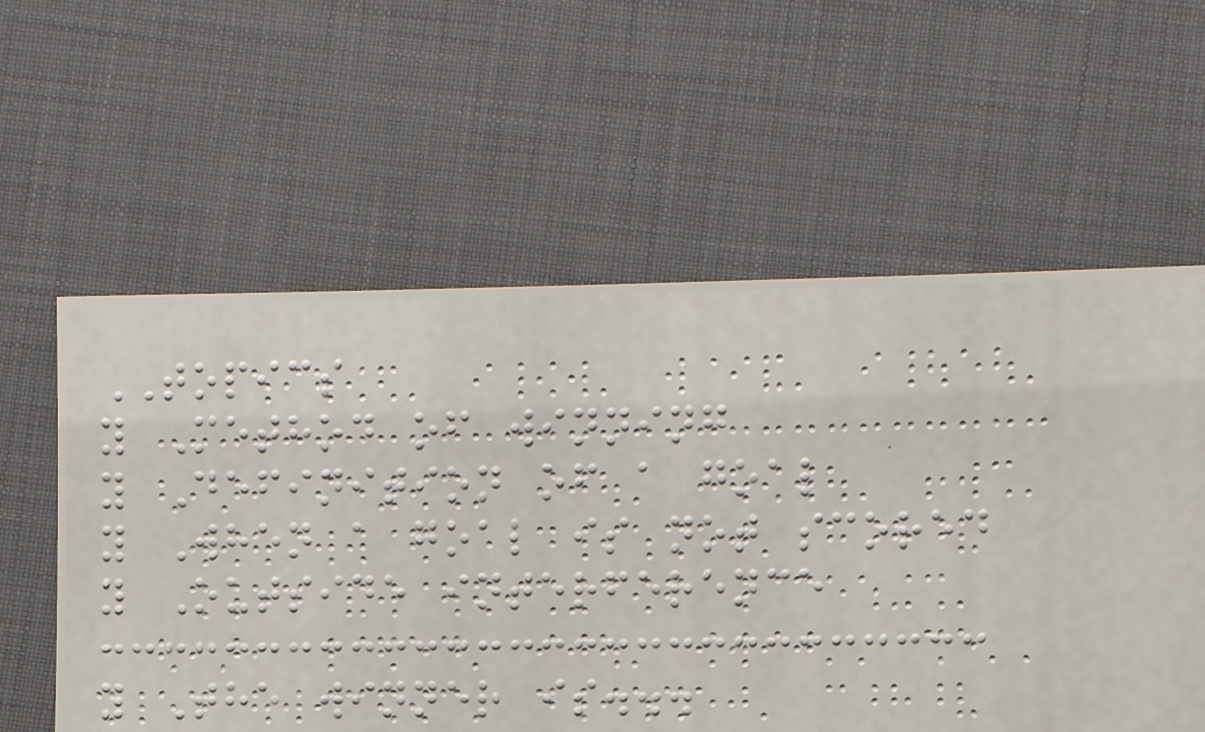TOPICS
y Method of winning
y Definition of a goal
y When a goal is not scored
y Outside interference
y The winner is...
